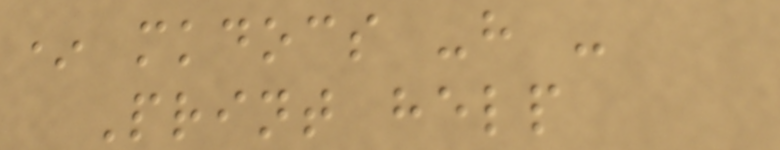* mkdocs -h -
Print help
